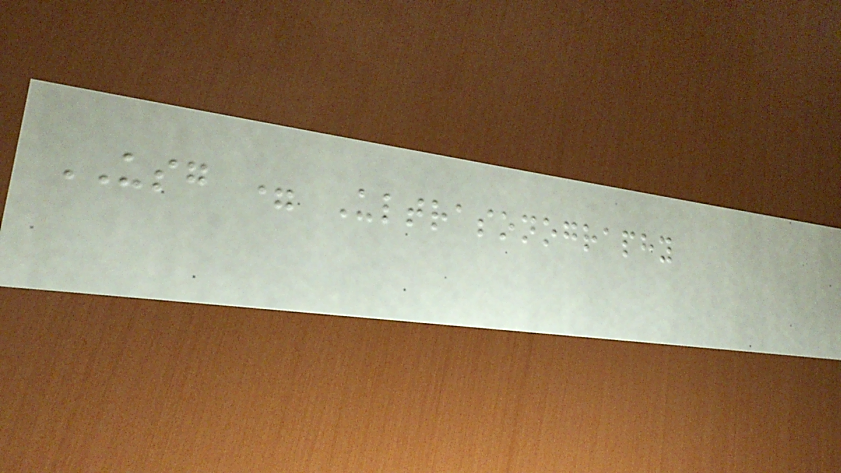USG = Ultrasonography
